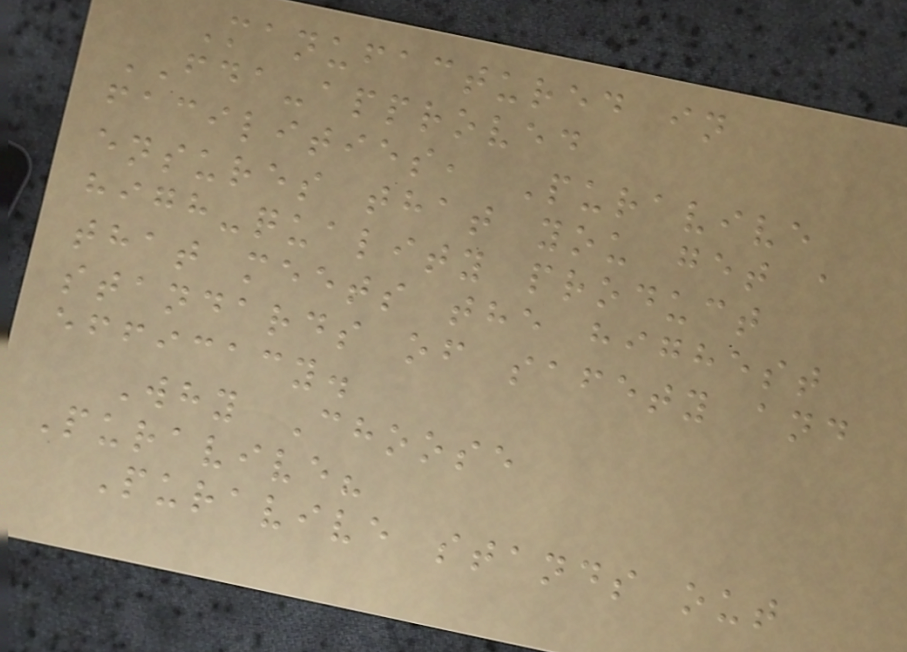Manufactured in
FDA-approved
facilities, Puravive
ensures that you get a
high-quality product
that meets the highest
standards of safety and
efficacy.
Why Choose
Puravive?
Puravive stands out
